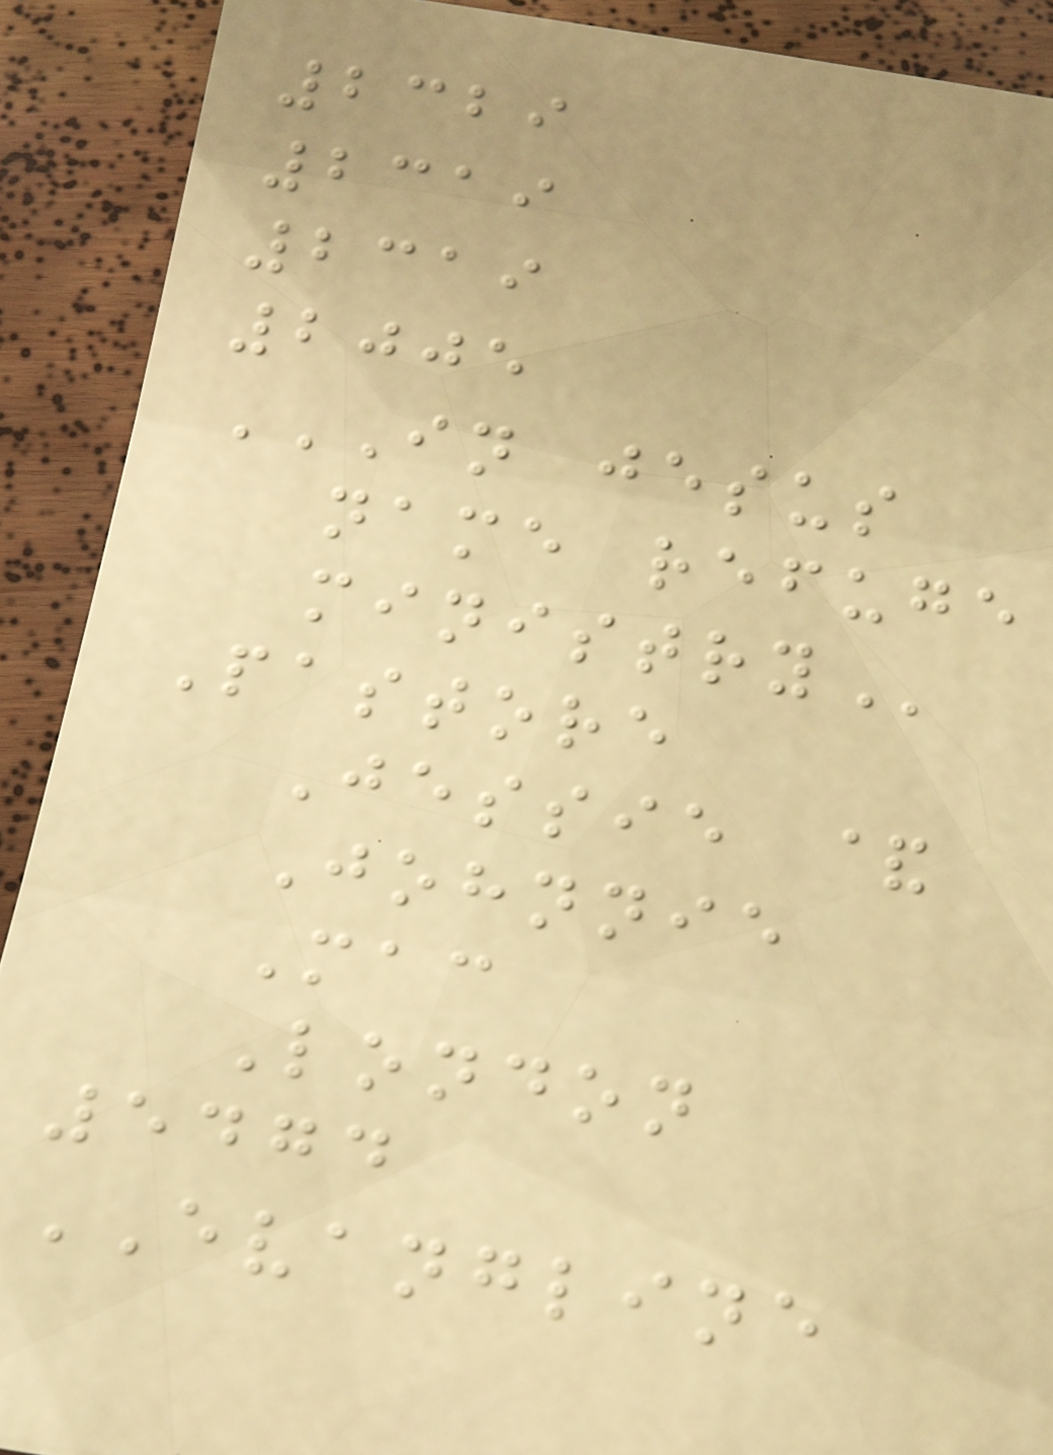2329
2319
2319
2005
IN JESUS
NAME REFUGE
MINISTRY
Pastore
Jessie &
Johnnie
Mac
London
5474
EVANGLINE
